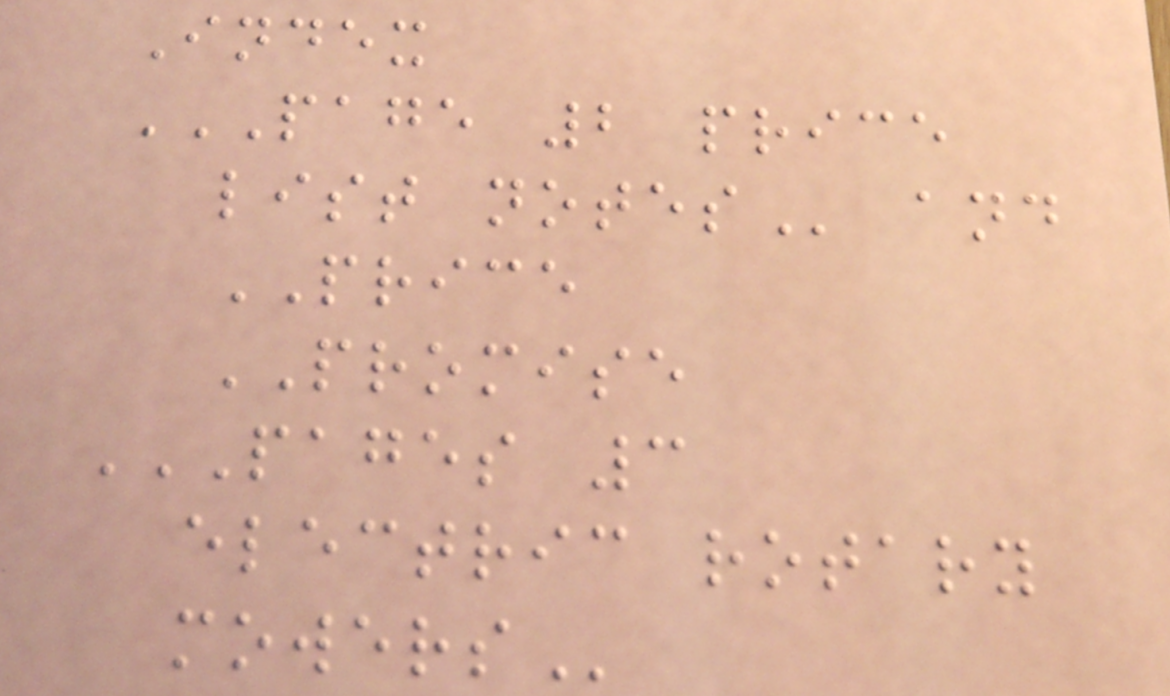Index
PAGE 2 PRICE
LIST NOTES and
PRICE
PROMISE
PAGES 3
ELECTRIC ROTARY
MOWERS
